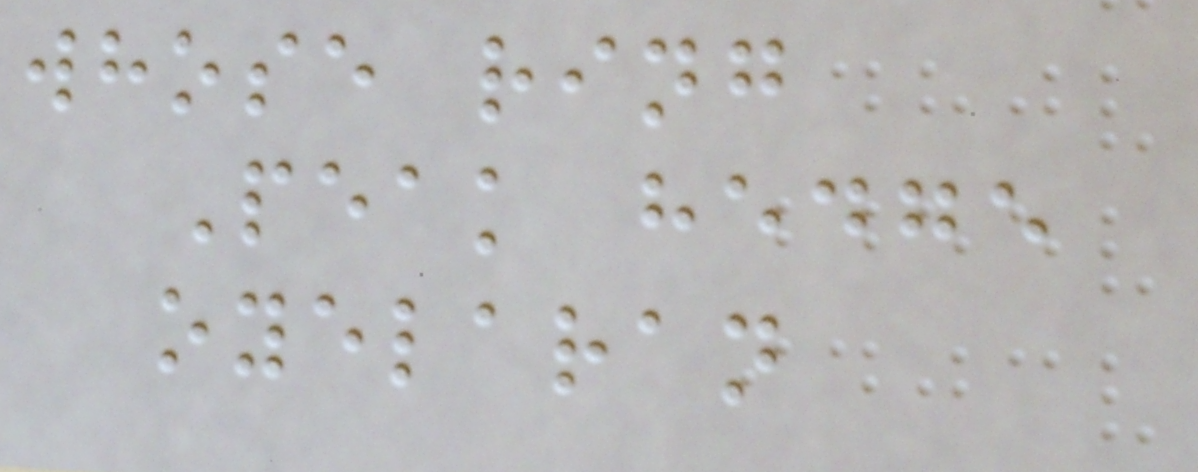whose ring
Peak hedge
oyelaran
